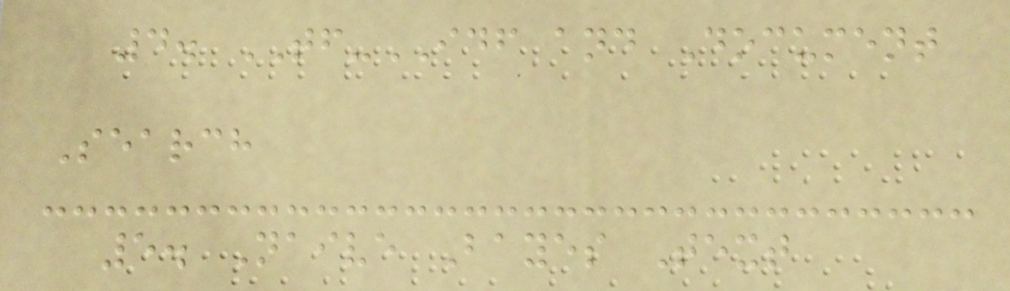4. TF-IDF and Document
Search
5. Naive Bayes Text
